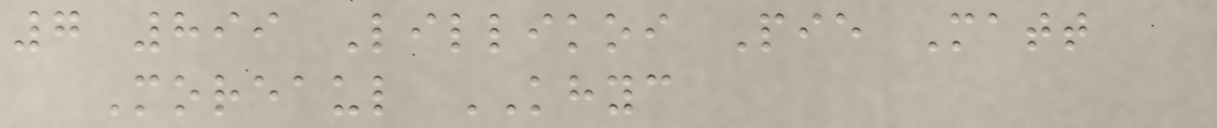7 899 Lillikoi Pie Matt
Moreaul KHYC
